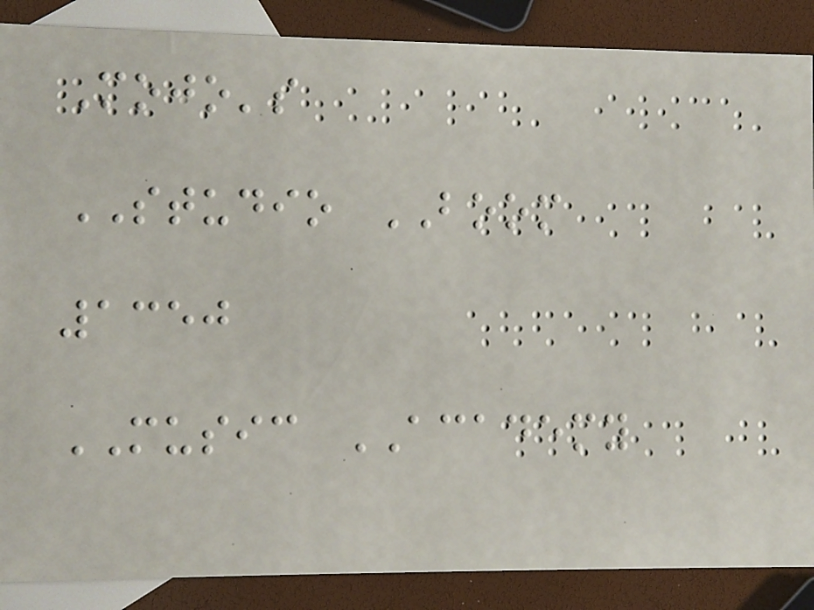Mojo's
STUDIO BOOM
1350
MUSIC ACADEMY
